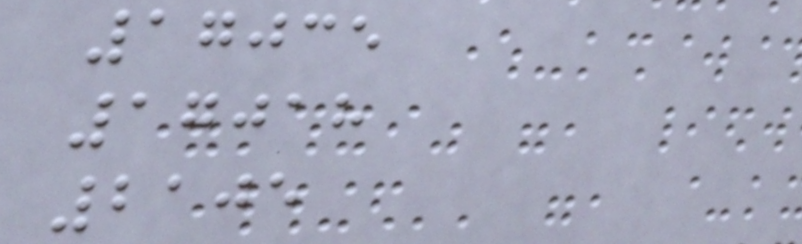17035
17018
2105
